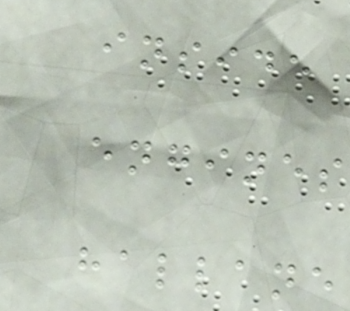inside
engines
hallane
